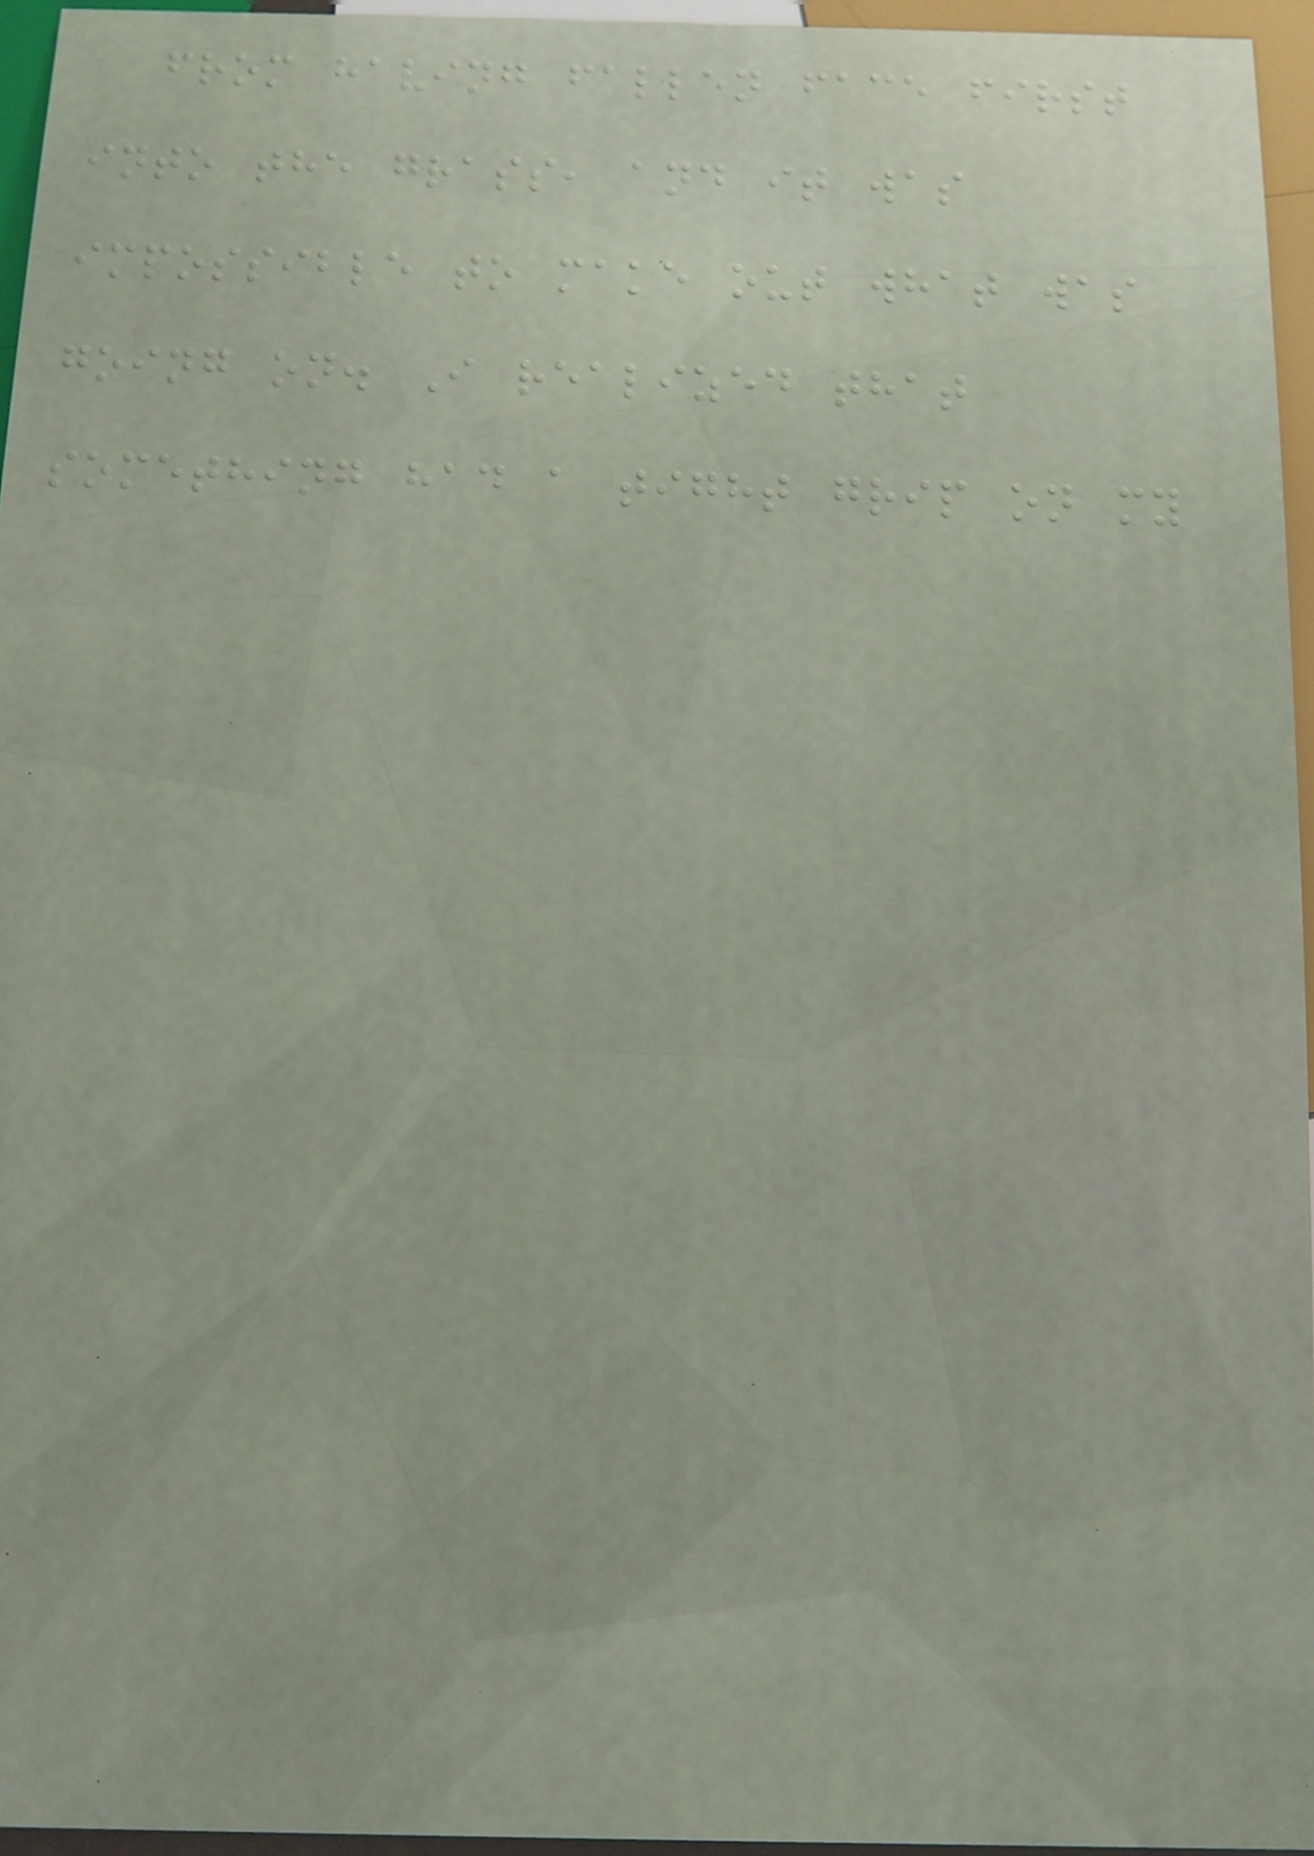from having fallen face first
into the grass, and it was
impossible to make out what was
going on. I realized that
something had a tight grip on my
